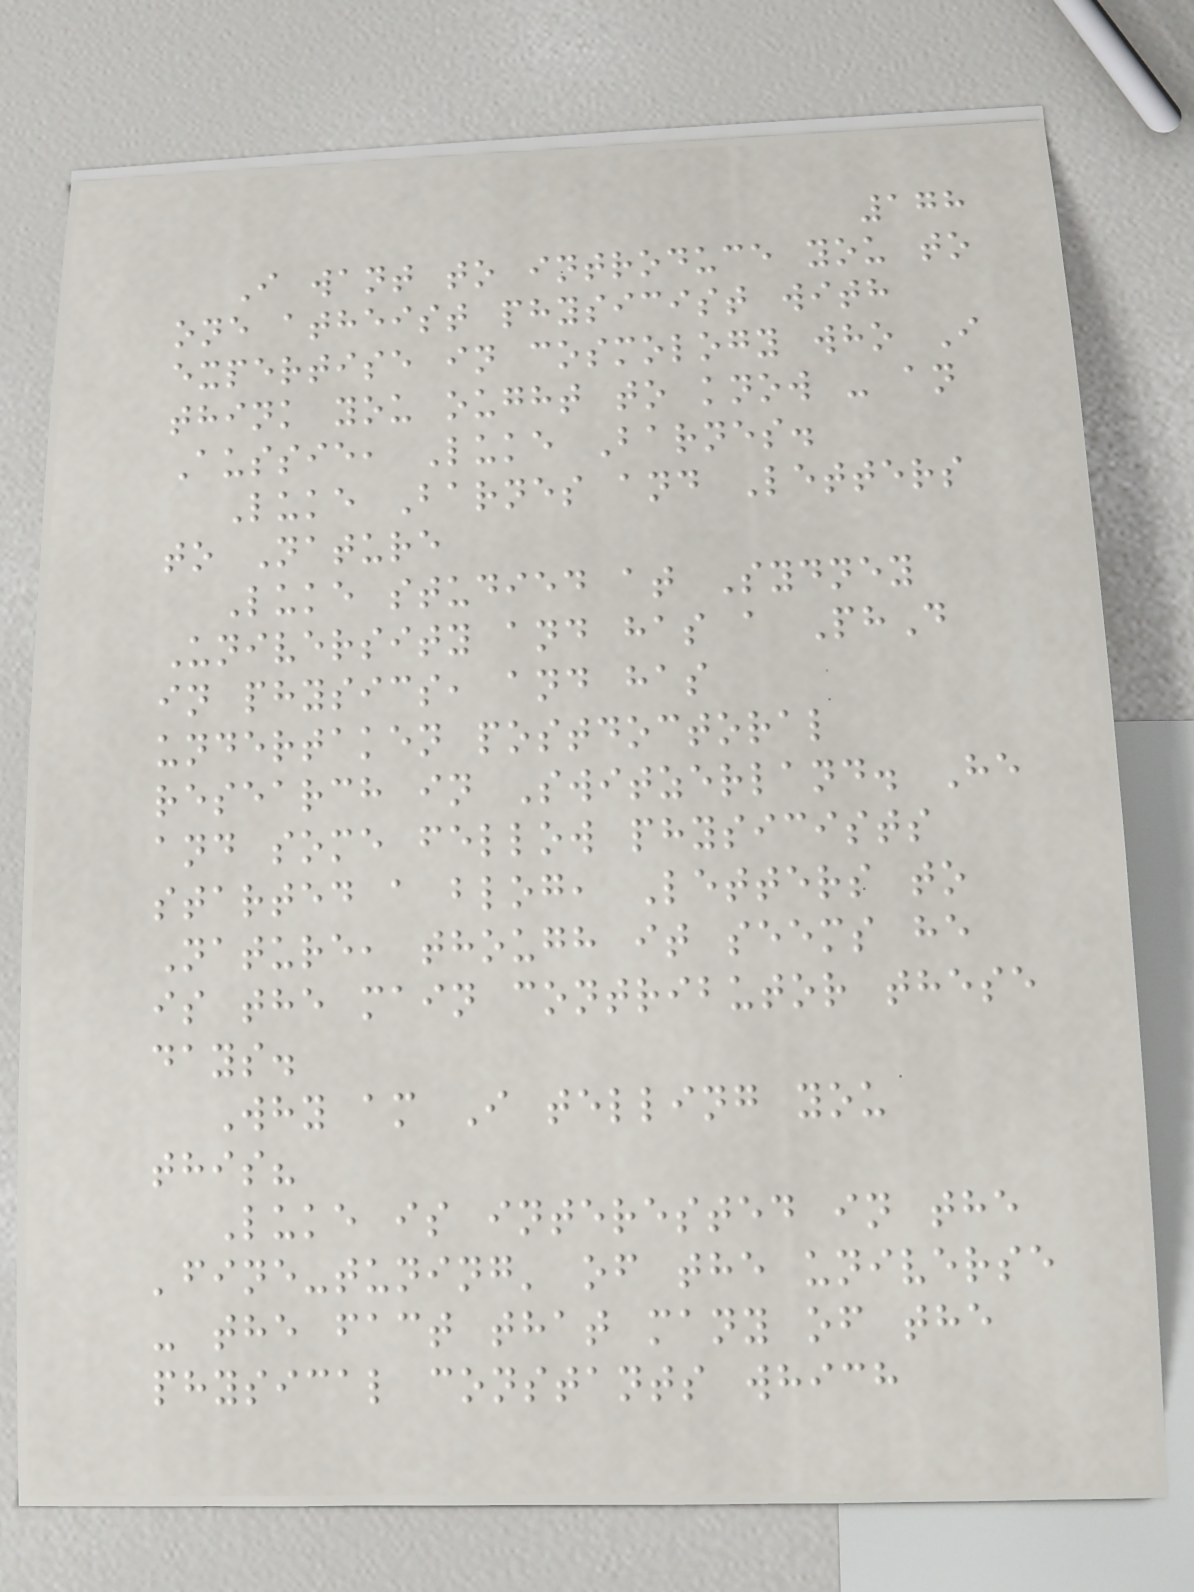178
I want to introduce you to
one atheist physicist with
expertise in cosmology who I
think you ought to know - an
Aussie, Luke Barnes.
Luke Barnes and Letters
to Nature
Luke studied at Sydney
University and has a PhD
in physics, and has
undertaken postdoctoral
research in Switzerland. He
and some fellow physicists
started a blog, Letters to
Nature, though it seems he
is the main contributor these
days.
Why am I telling you
this?
Luke is interested in the
'fine-tuning' of the universe
- the fact that many of the
physical constants which
